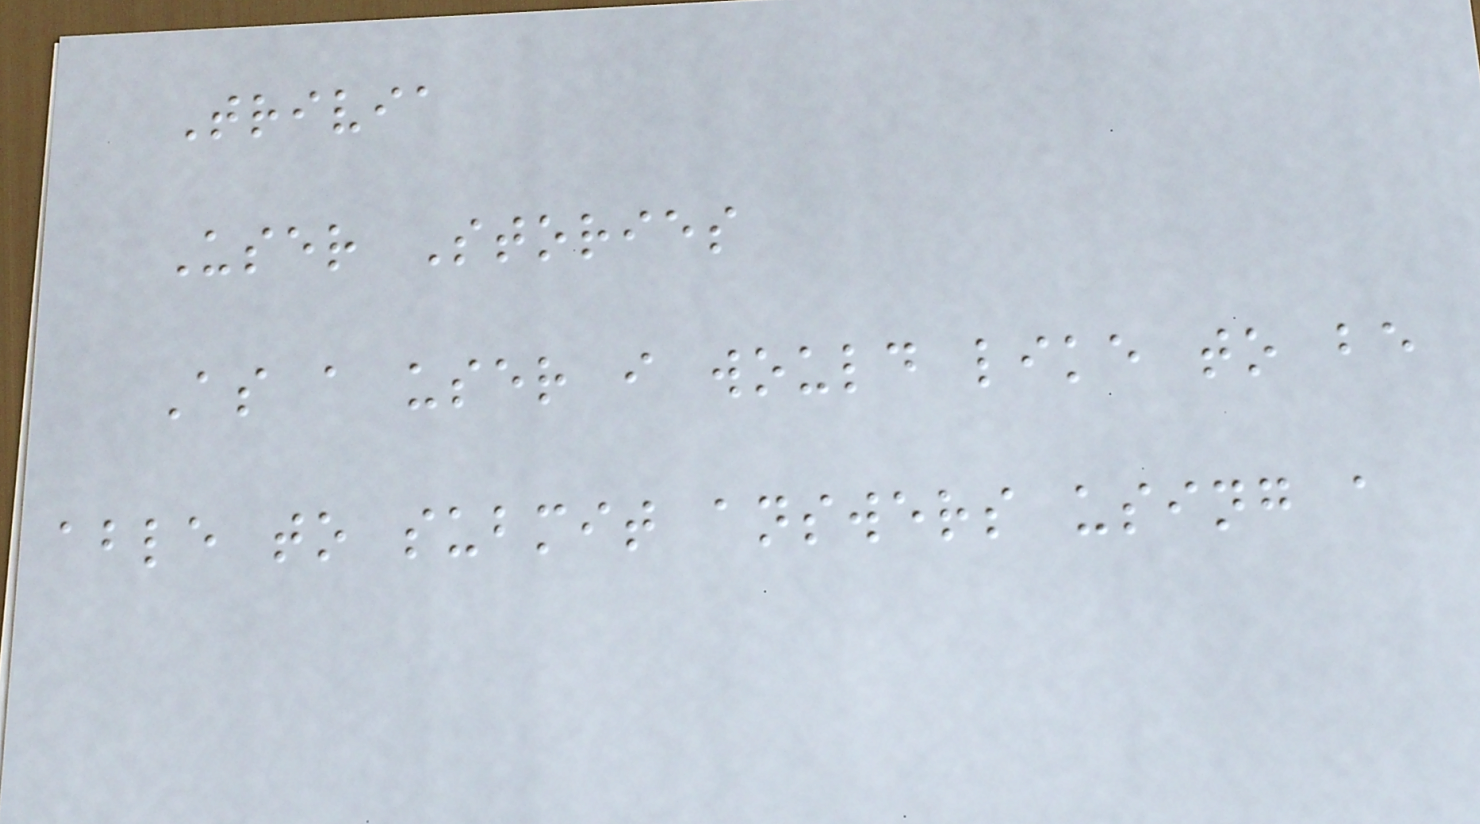Trivia
User Stories
As a user i would like to be
able to submit answers using a
